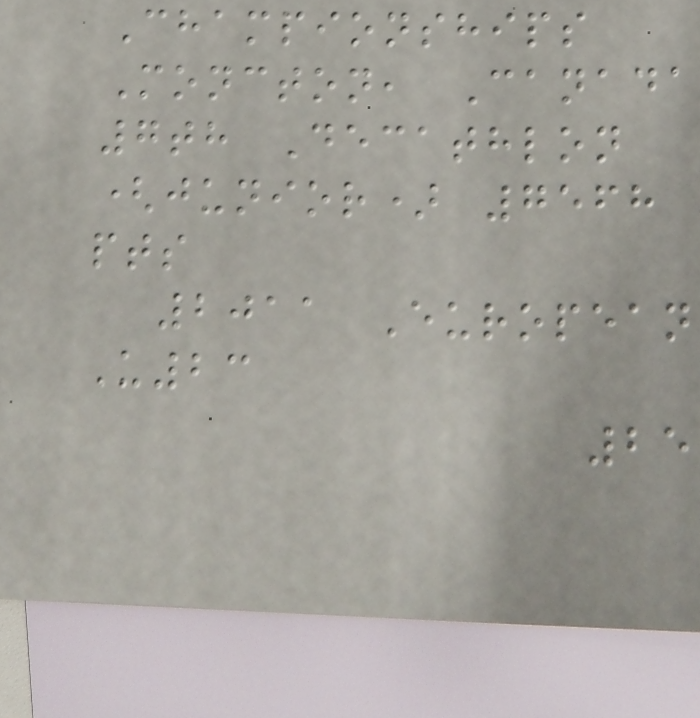Championships
Moncton, Canada
7th Decathlon
(junior) 7568
pts
2011 European
U23
25
